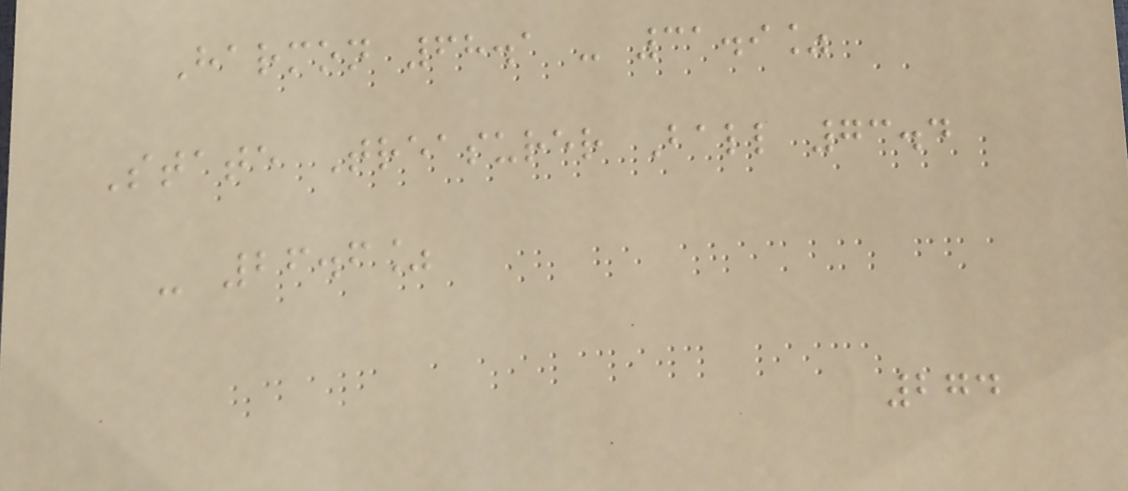Harmon 68.1 - 31.9%
State Treasurer Ball 73.4
- 26.6%
274
